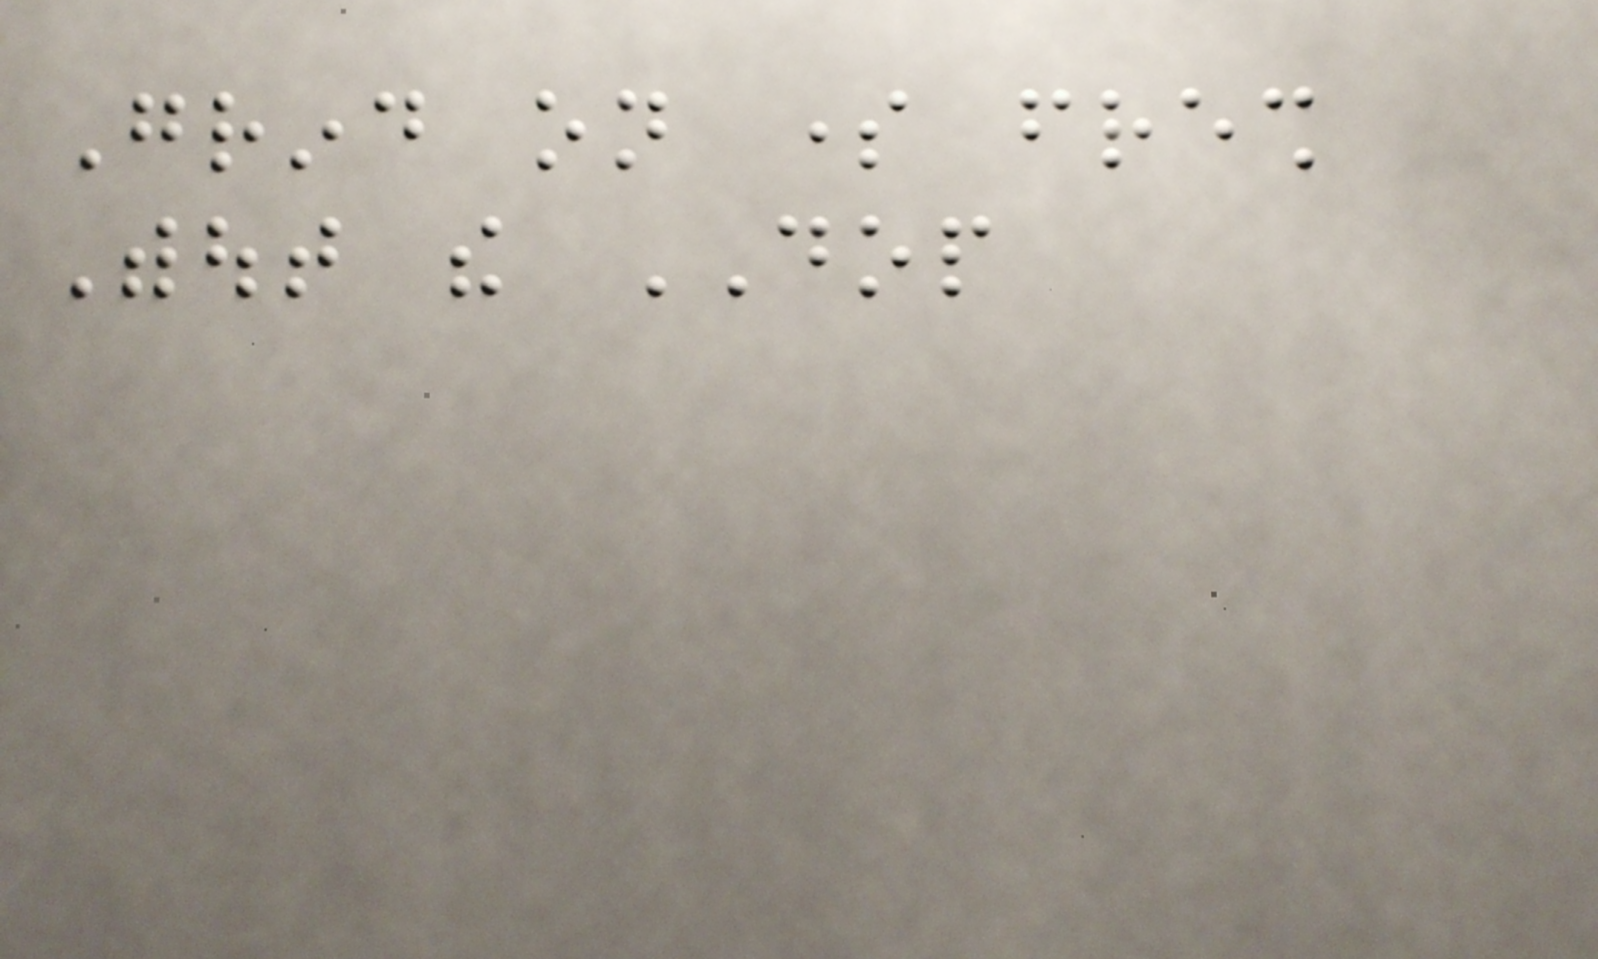Grind on some fresh
Without the DOP
